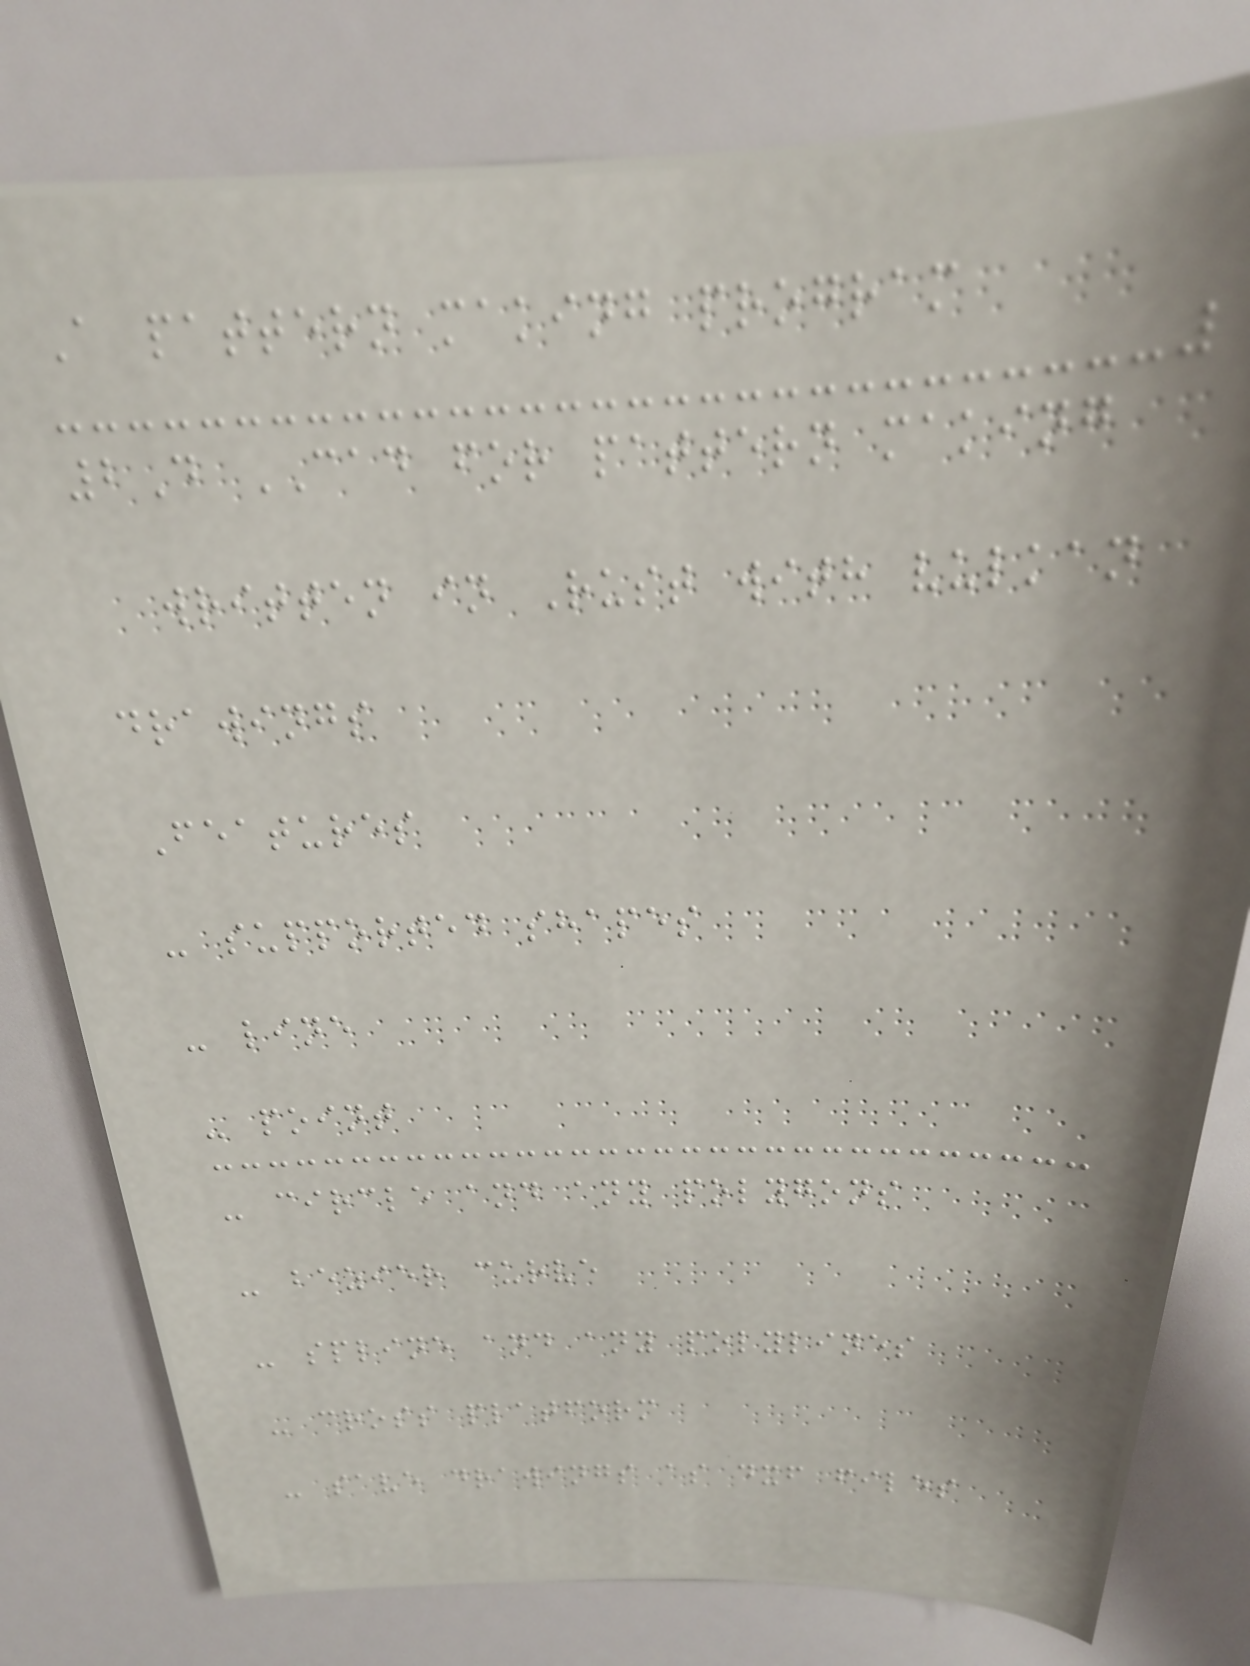A pattern making program
2D CAD for pattern making
written in Rust with vulkan
drawings
Features
- supported shapes
- line
- point
- circle and any polygons
- bezier curve
- spline and any polylines
- cross platform
- save drawings as dxf files
